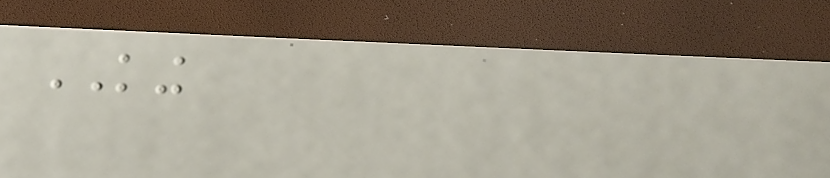KING
